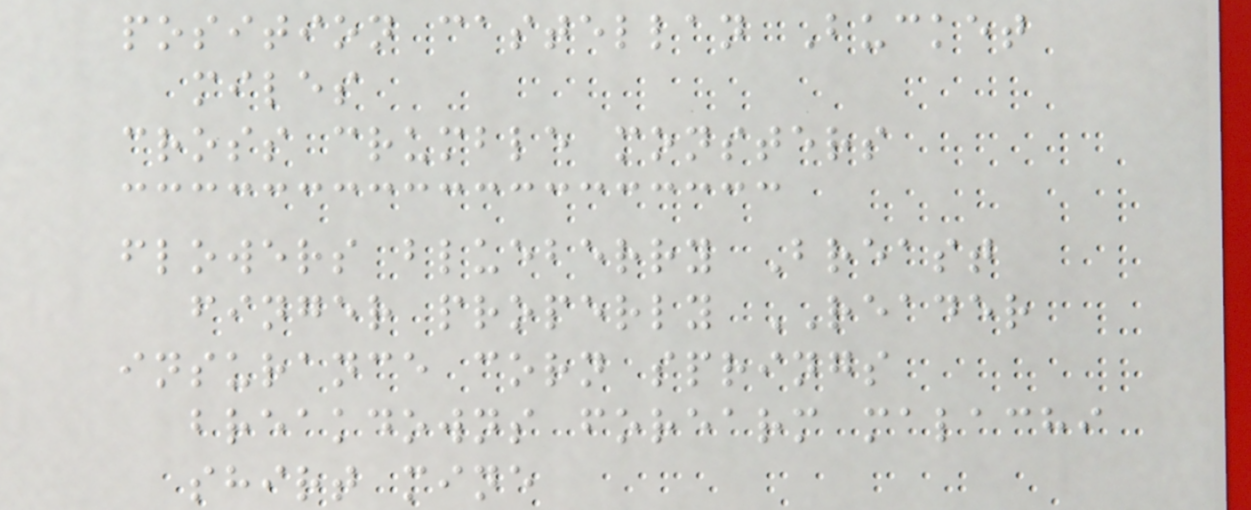position castellan Bucket
miles
cross crumble monsters
flowers blueberry Breast
finger properly READER
insurance corn springs
breakdowns forearm malachi
shirt mine
